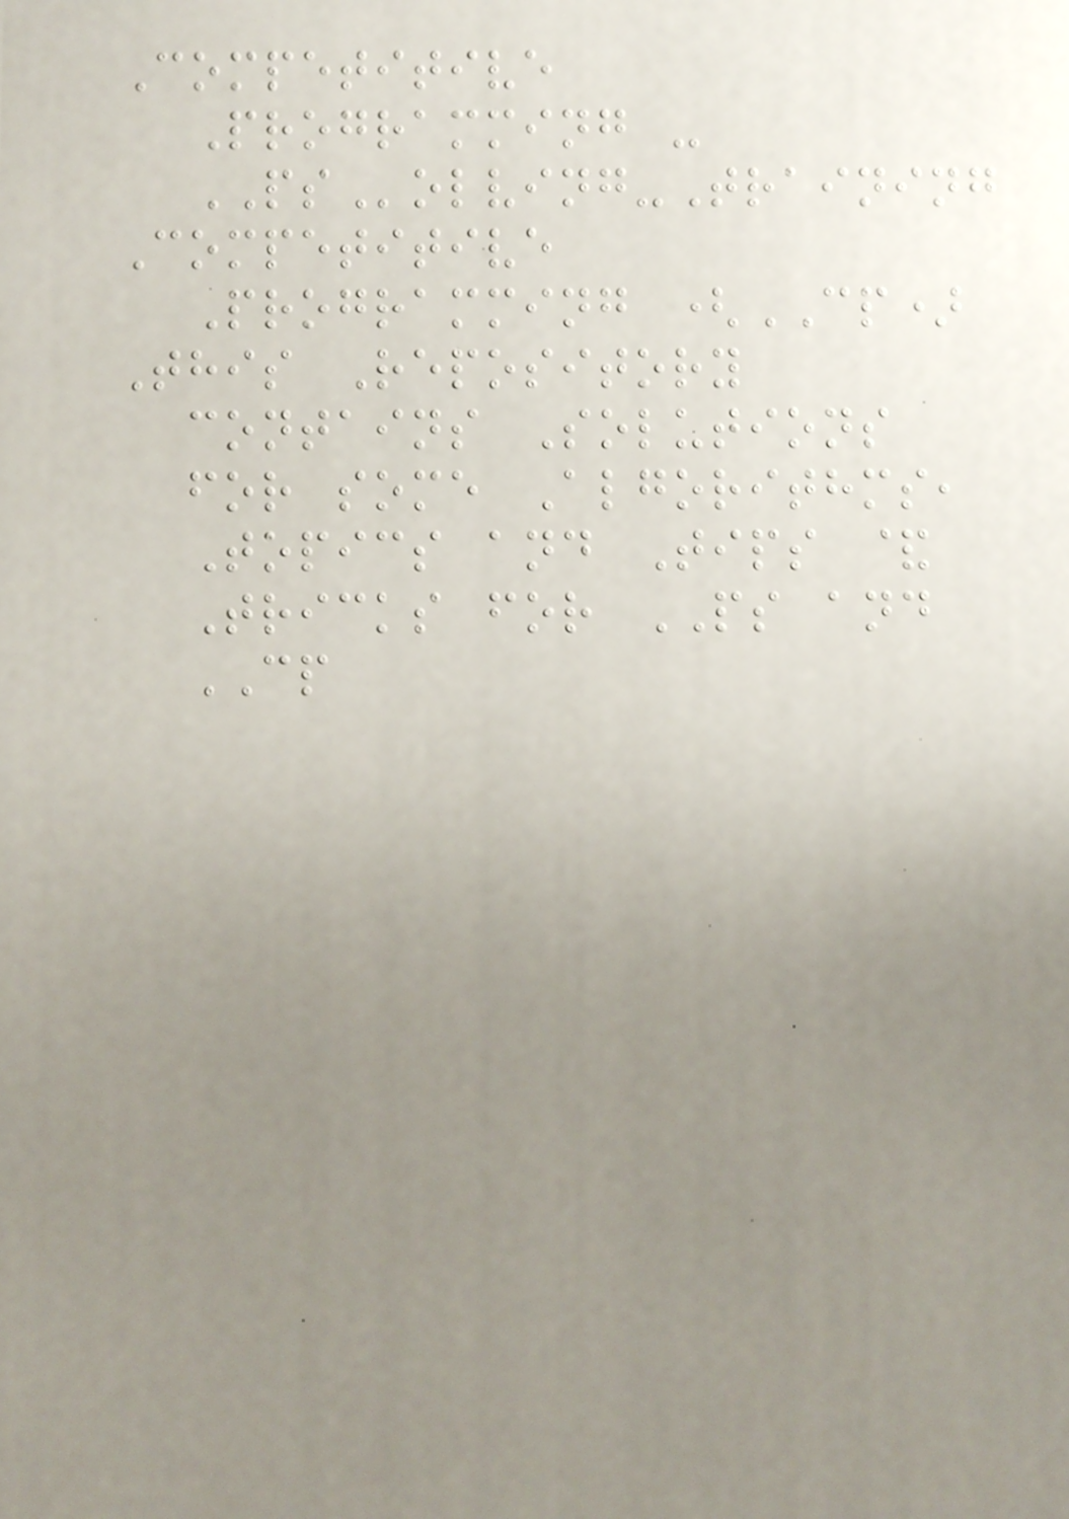Competitive
Programming -
PSolving-Training
Competitive
Programming (CP)
This Repository
contains Solutions
for some Algorithms,
Topics and Tips &
Tricks for PS and
CP
